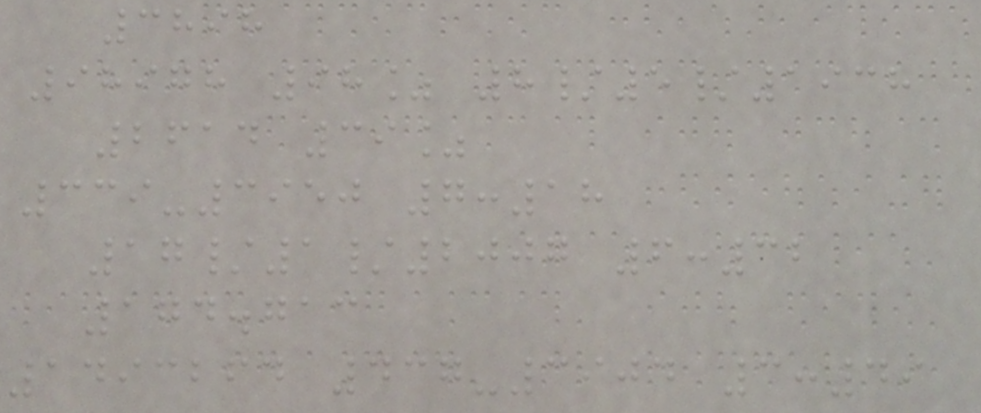3898
98978 98% 8/5/1938
2614 39%
339-3950 7:18
17/1/2007 6:32
174.713
1493264 437-3904 3:49
